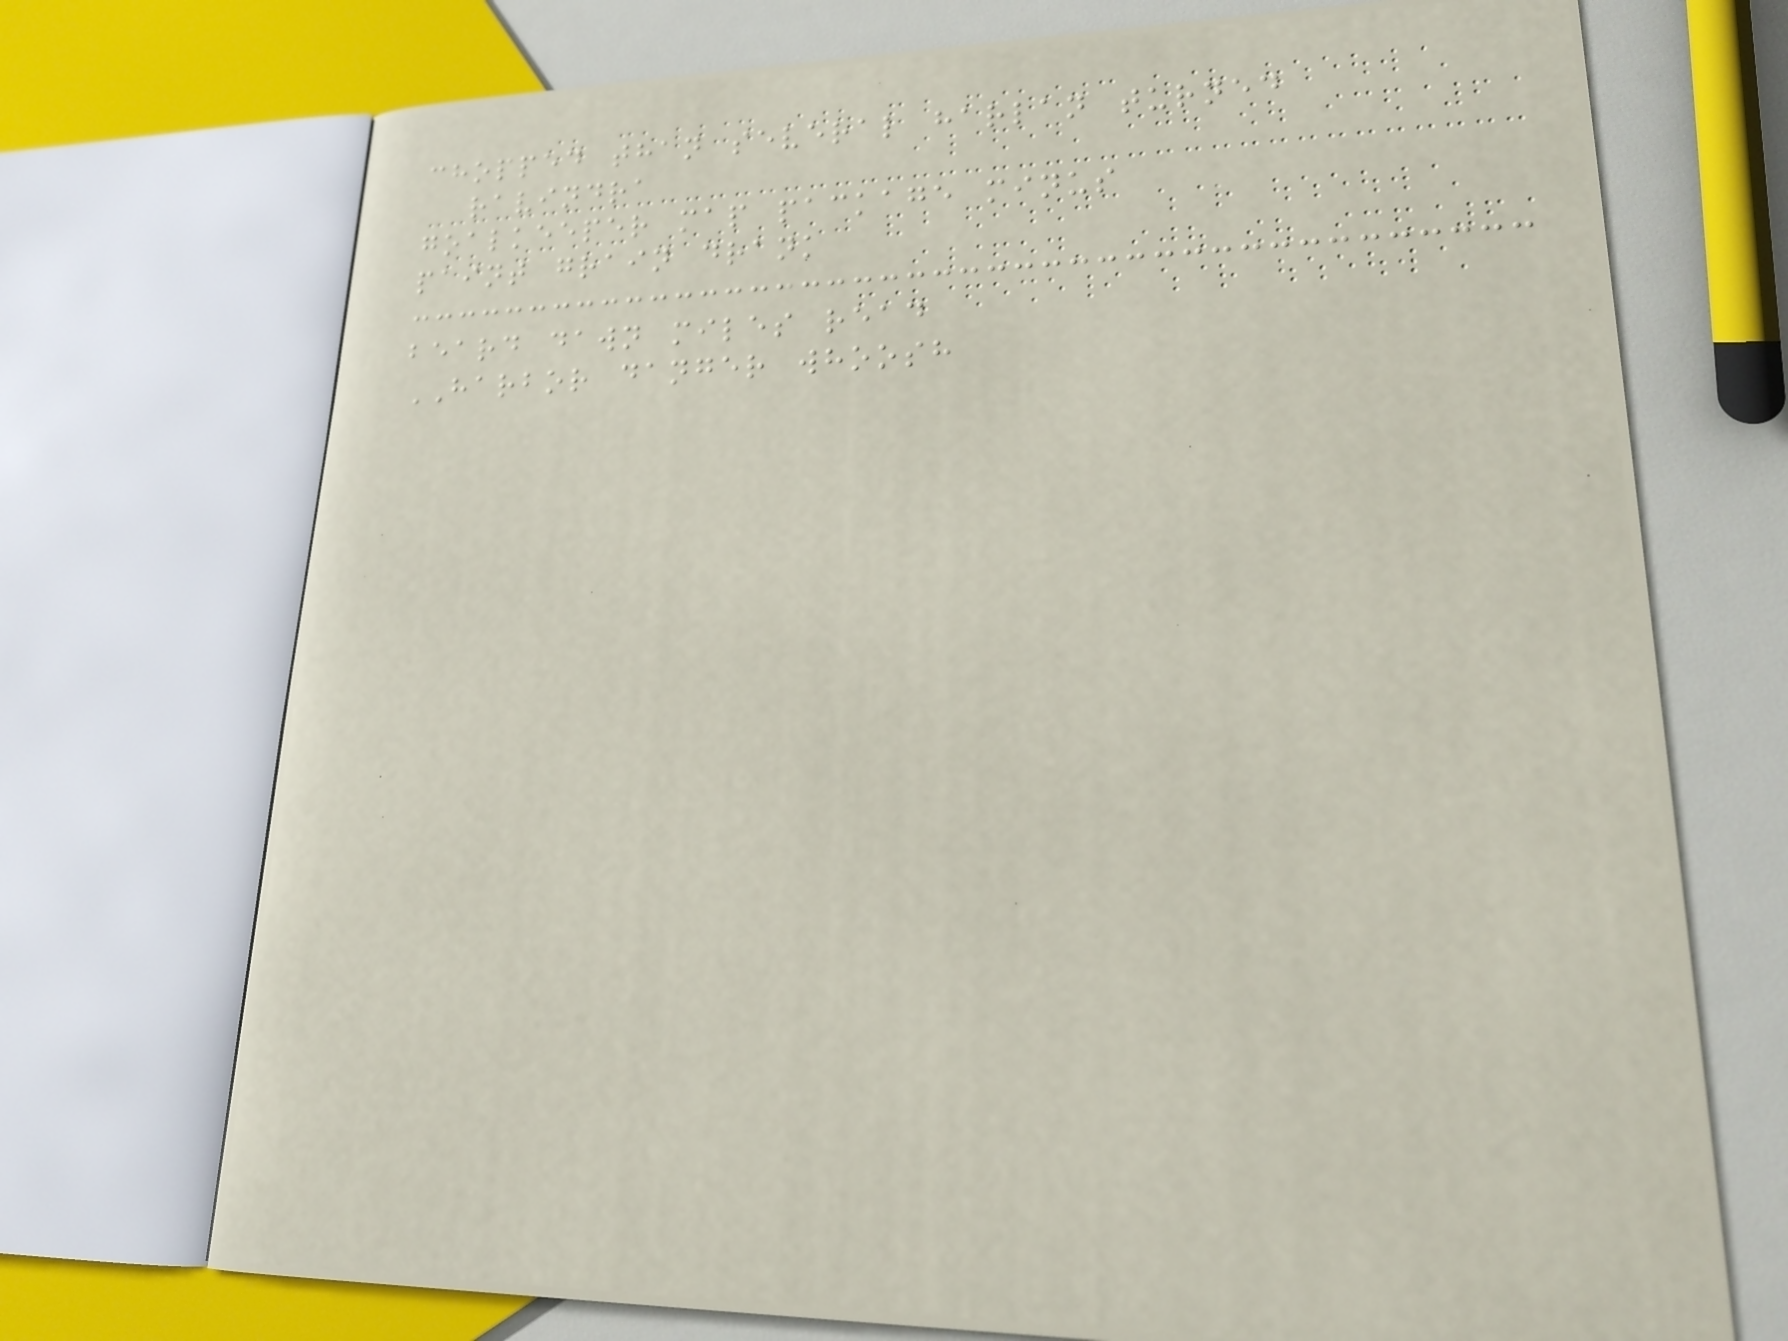chopped than several harlan turned
ravindra
goalkeeper map package minus
paint grain drank
beard dawn miles read
HARBOR danger whoosh
